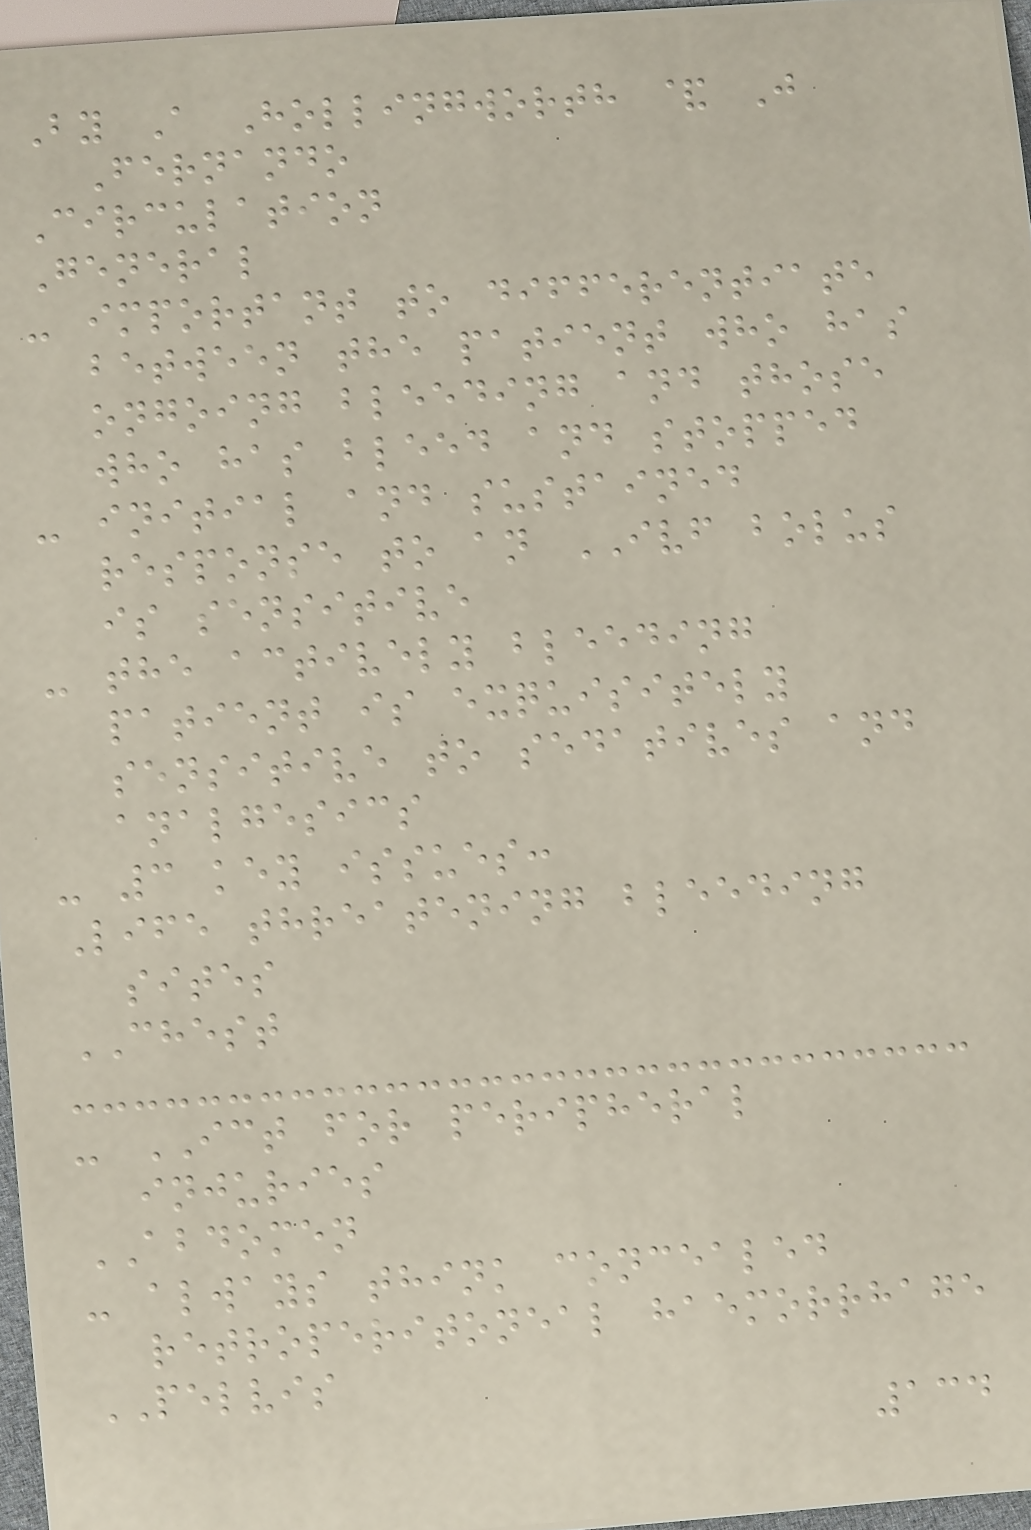By A Hollingworth & J
Fernando
Circulation
General
- important to differentiate
between the patient who has
ongoing bleeding and those
who has bleed and stopped
- initial and sustained
response to an IVF bolus
is sensitive
- the actively bleeding
patient is exquisitely
sensitive to sedatives and
analgesics
- 3 key issues:
Life threatening bleeding
sites
CHEST
- ICT for peripheral
injuries
ABDOMEN
- always think concealed
retroperitoneal haemorrhage
PELVIS
134
